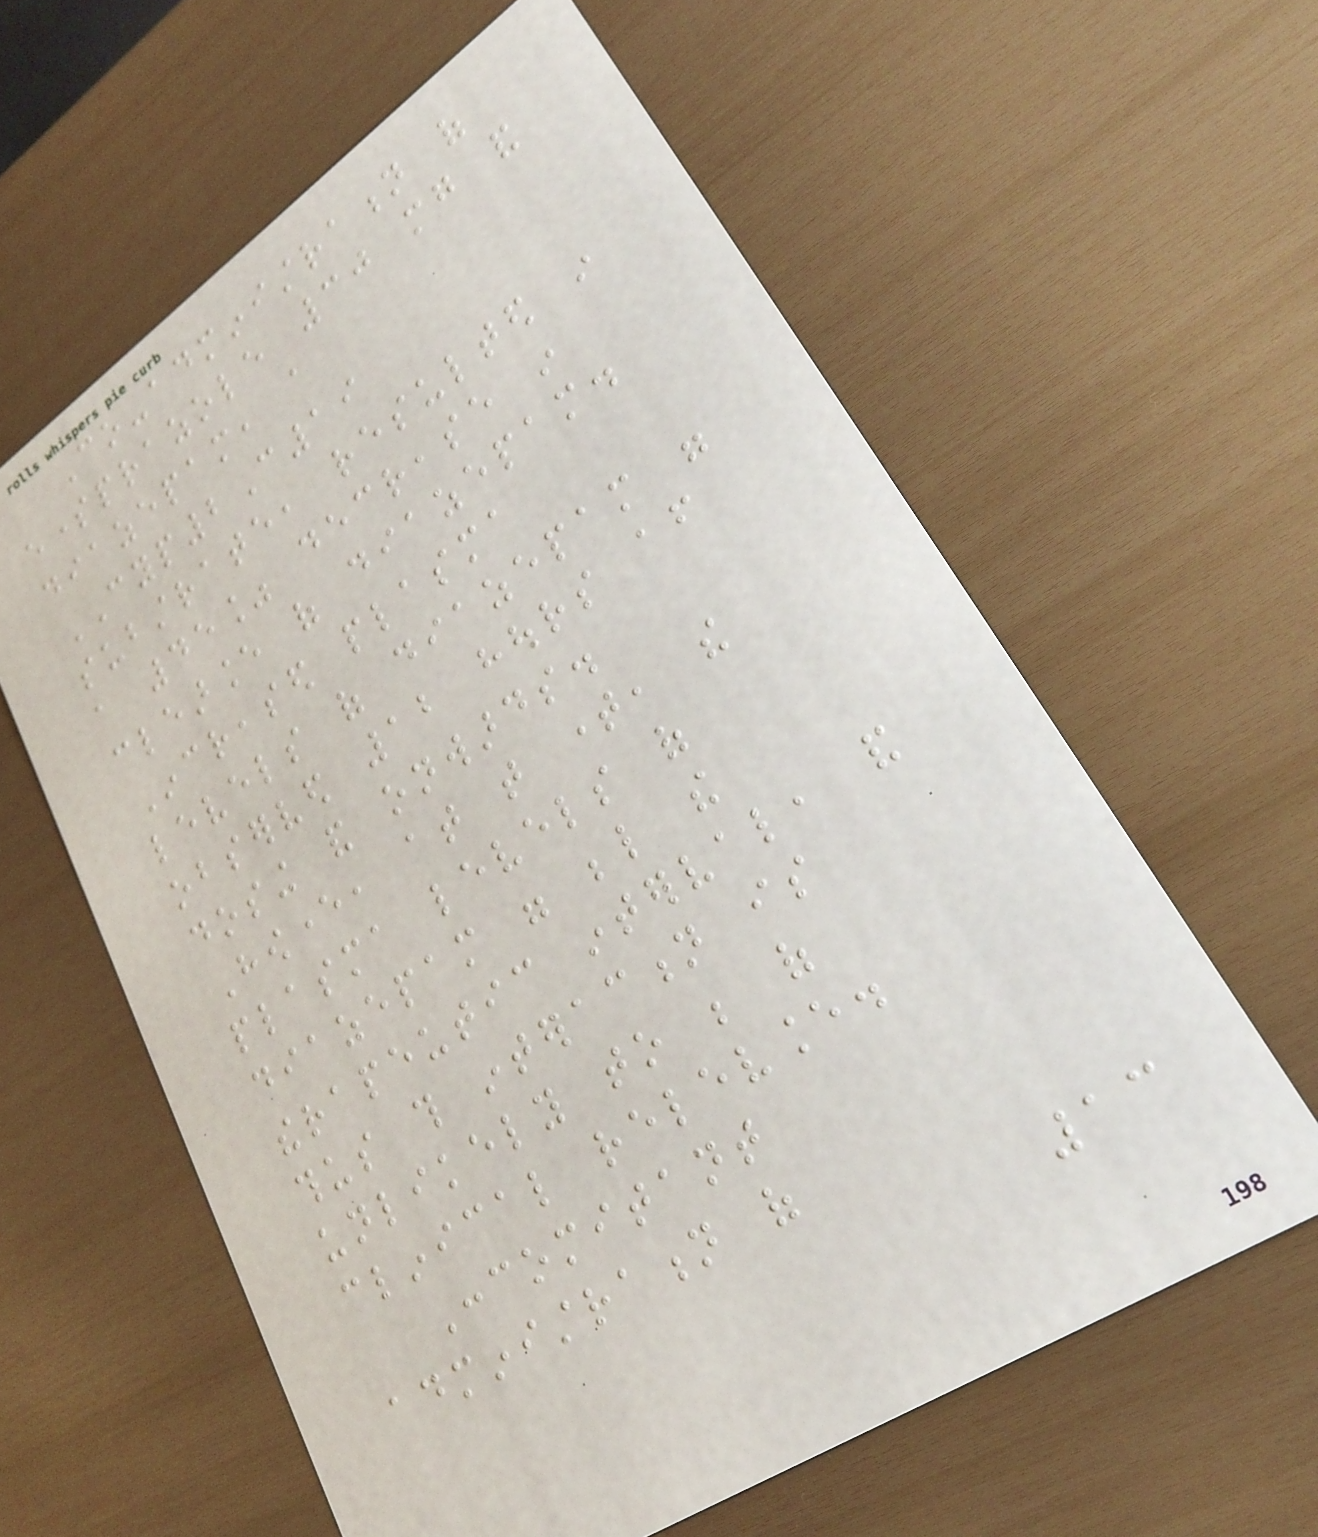Co-administration of
esomeprazole 30 mg and
diazepam, a
CYP2C19
substrate, resulted in
a 45% decrease in
clearance of diazepam.
Increased plasma
levels of diazepam were
observed 12 hours after
dosing and onwards.
However, at that time, the
plasma levels of
diazepam were below the
therapeutic interval, and
thus this interaction is
unlikely to be of
clinical relevance.
Concomitant
administration of
13
